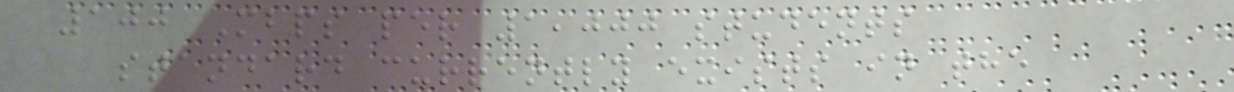100 Mbps per 1,000 students
standard currently exists in the
